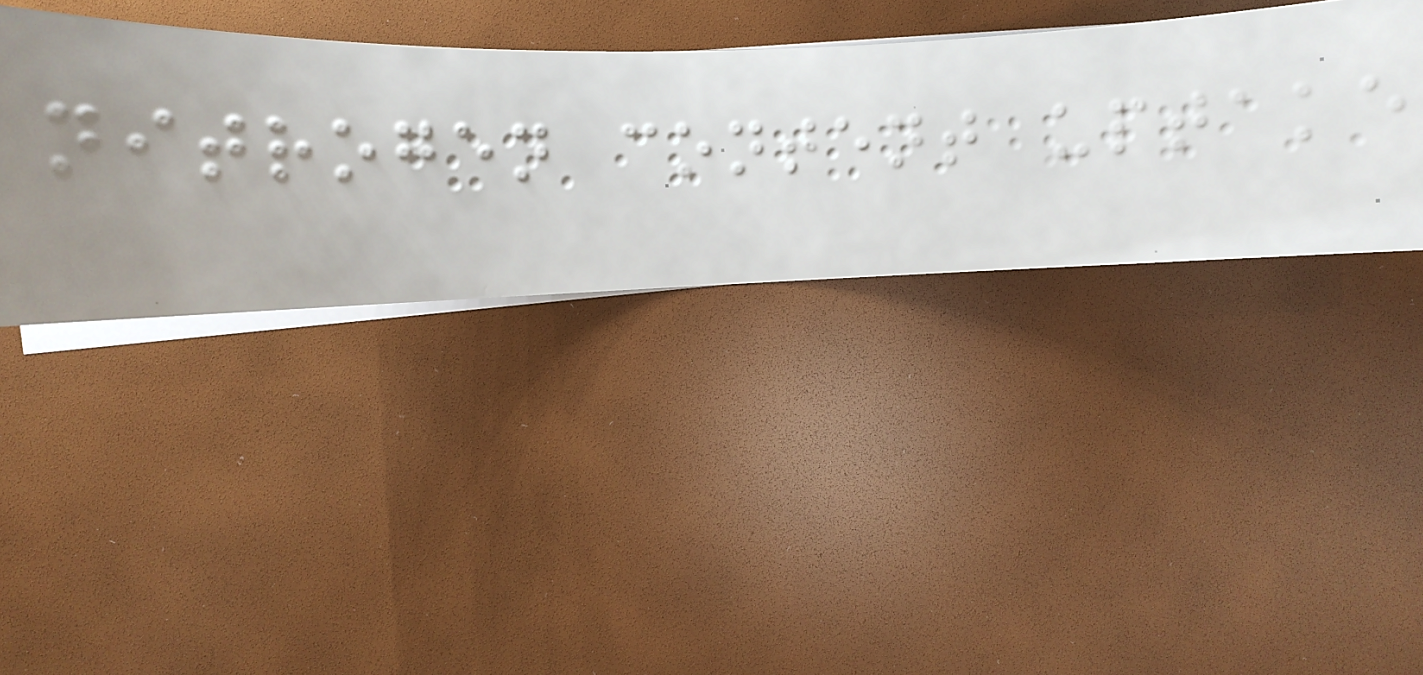nitrogen content uptake
